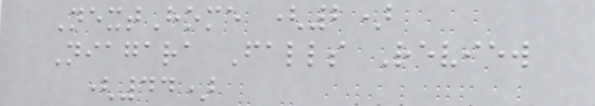NextHome (2)
Niagara Falls Review
(44)
